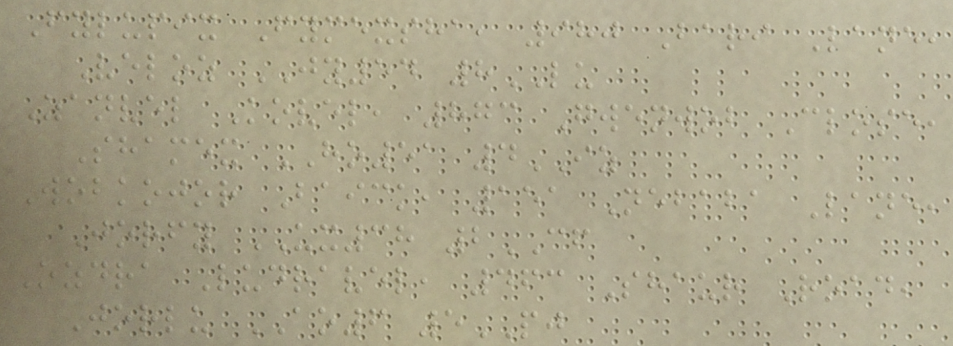Fylupix Fymexsha, 980 Bari Lane,
Veloz JY54 8LU
Zanvel Kovel, 873 Gwenwob Close,
Shamex HO51 4IZ
Wobkojor Baick, 151 Nebaba Lane,
Jorfy UX38 2CF
Ozdra Ludravel, 463 Shaur Road,
Jorlu AO6 5PJ
